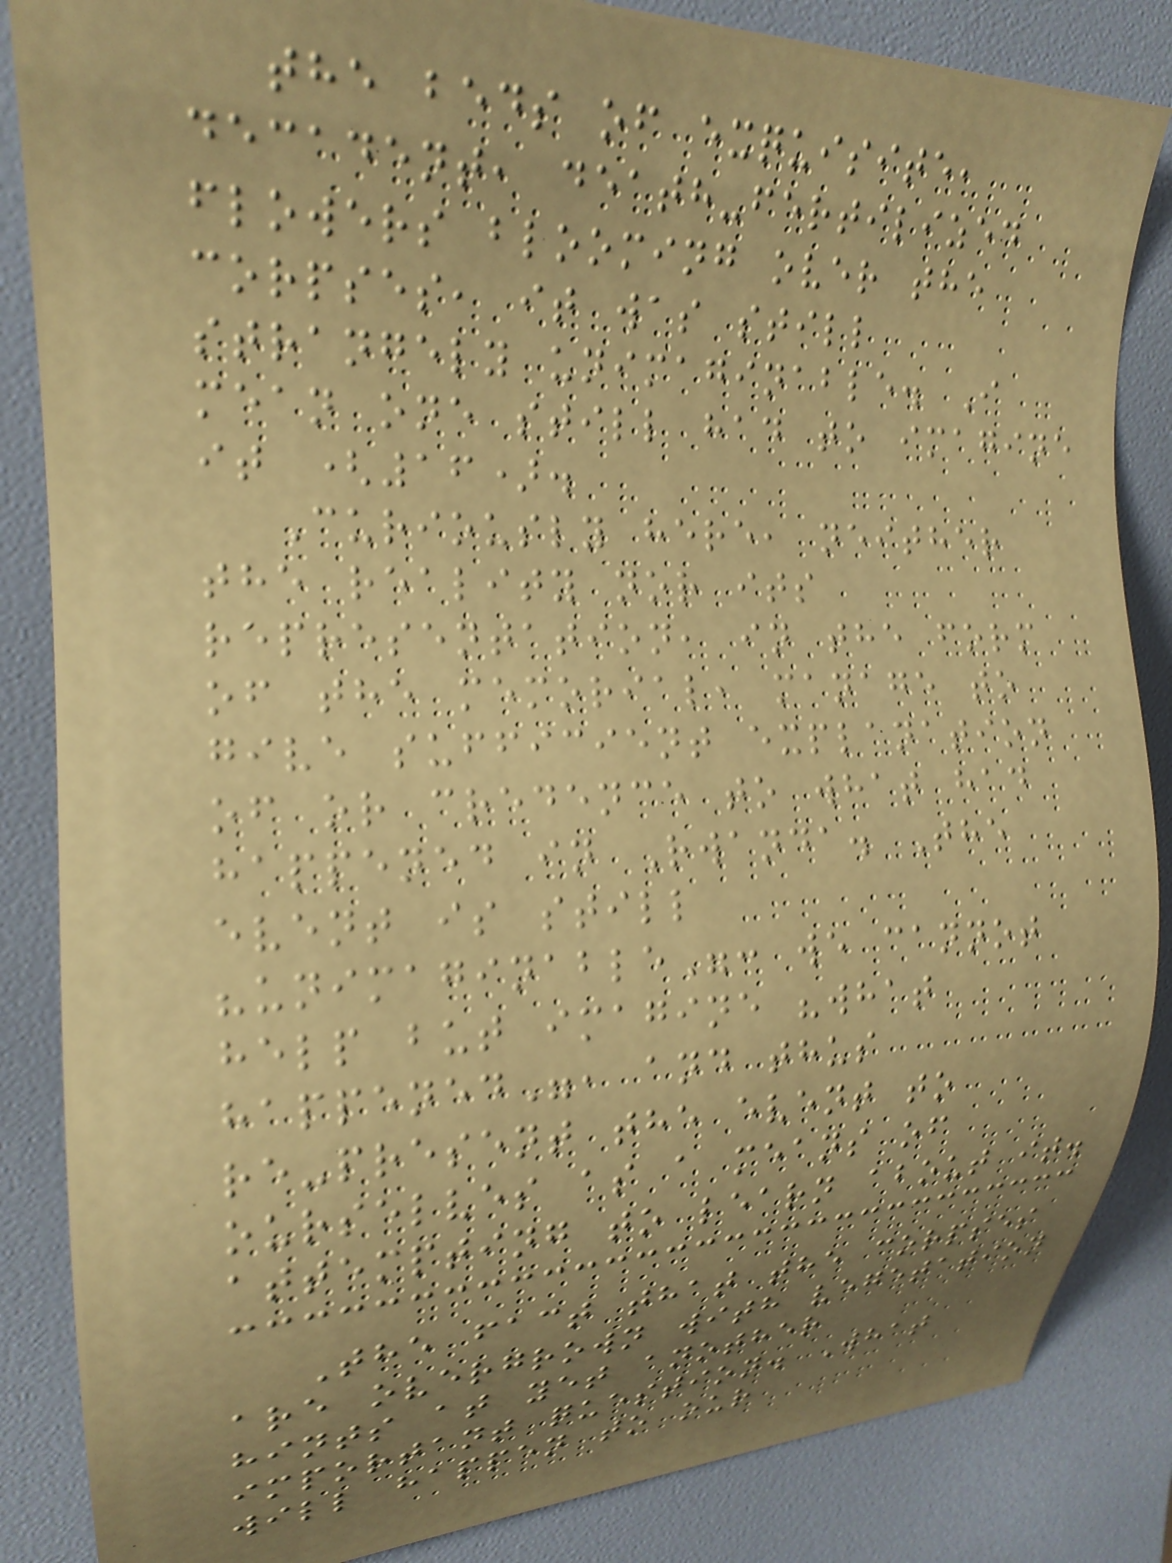the beds of exquisite,
decadent, death-fertilized
flowers blooming over the
corpses, it was still
strangely unimaginable. I
mean one still had to imagine
it (16).
Curiously here, neither
the reality nor its
representation, in the form
of the memorial, manage to
give sufficient explanation
of or credence to what had
happened in Rwanda. The
event is still
"unimaginable": we cannot
help but imagine "what
happened", and thus
re-present the event to
ourselves as a means of
attempting to learn about it.
The fact that the corpses
are overgrown with vegetation
hints at yet another
important question. What
will happen to our
